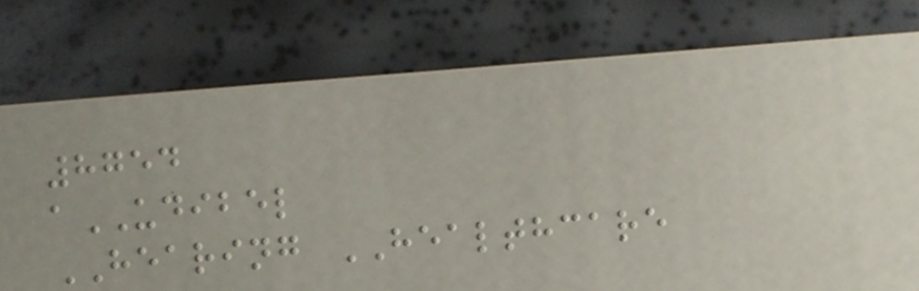8754
aUDIBEL
HEARING HEALTHCARE
